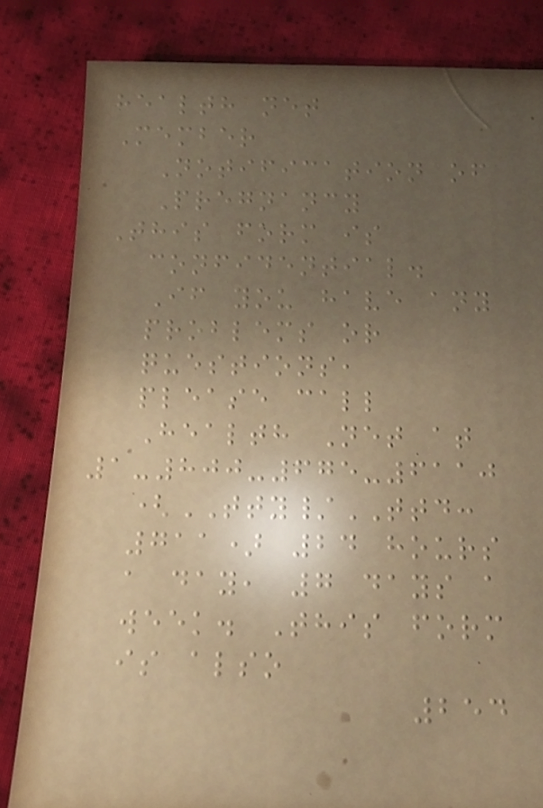health net
Member
Notification of
Pregnancy
This form is
confidential.
If you have any
problems or
questions,
please call
Health Net at
1-800-675-6110
(TTY/TTD:
711) 24 hours
a day, 7 days a
week. This form
is also
254
